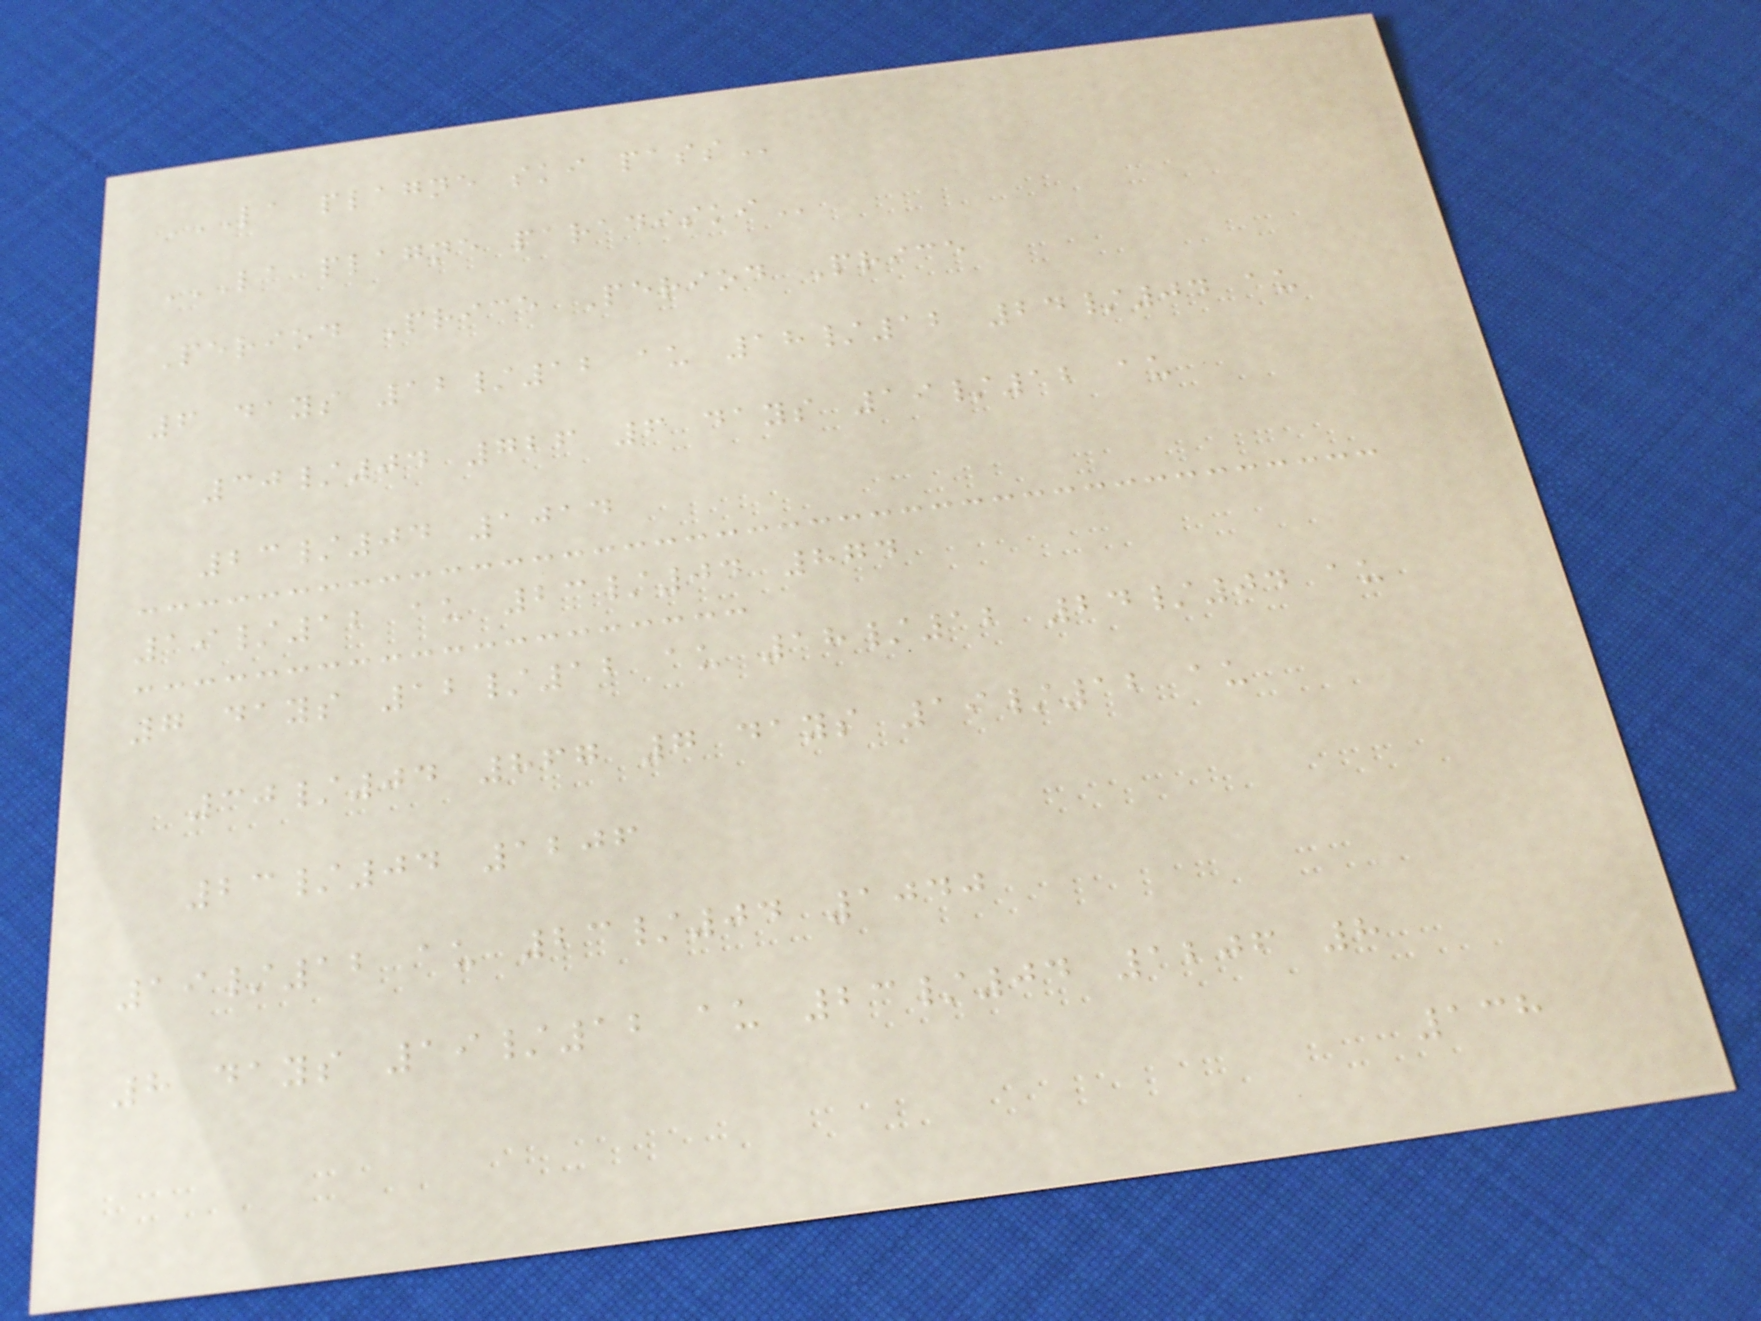LA PLAGNE SKI PASS
LA PLAGNE PARADISKI
Period Price Period Price
6 days 12/12 au 18/12 24/04 au
30/04 726 6 days 19/12 au
23/04 1014
19/12 au 23/04 874
7 days 12/12 au 18/12 24/04 au
30/04 867 7 days 19/12 au
23/04 1206
19/12 au 23/04 1040
8 days 19/12 au 23/04 1206 8
138
